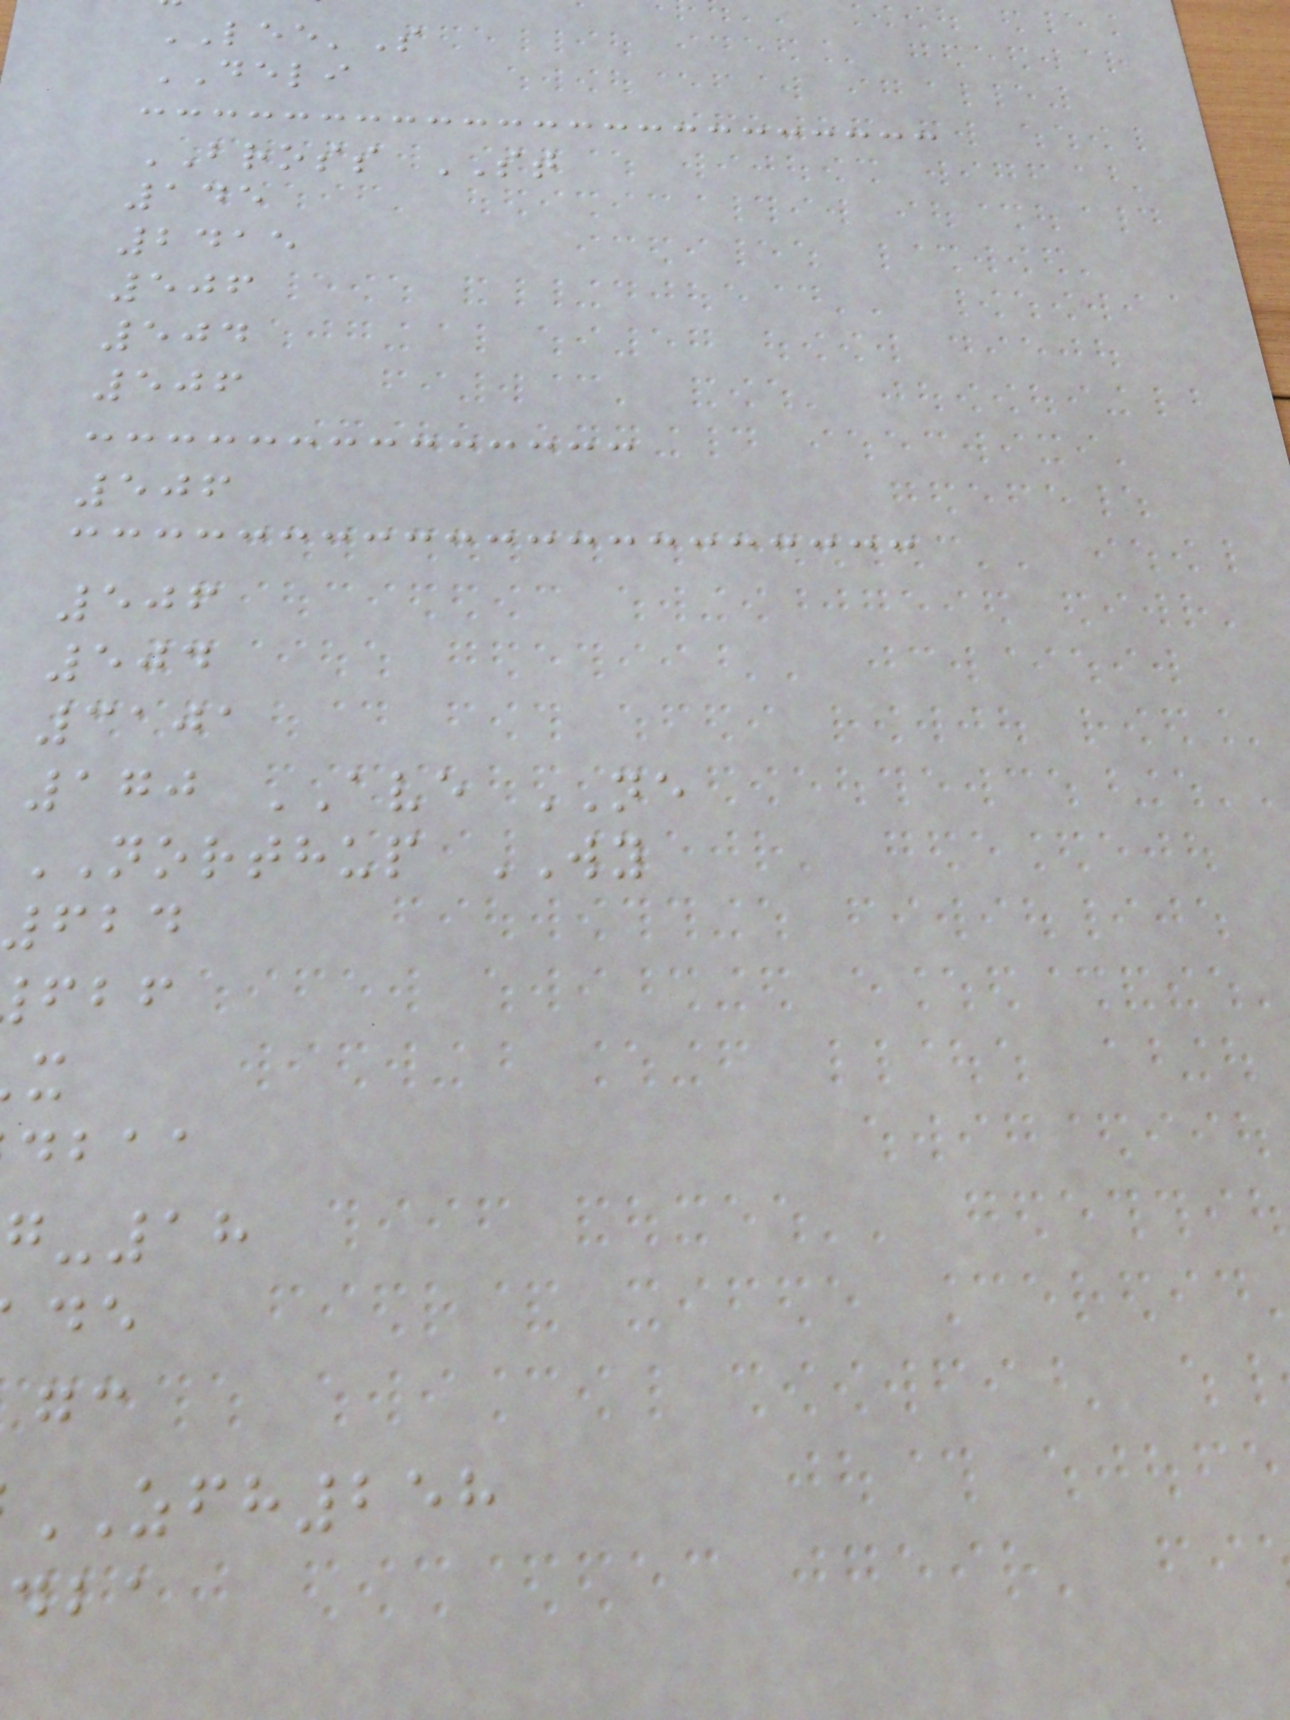LEE'S
DELI
BROSS ST
145
2415
506
504
506
506
506
504
3101
170 AVE NE
NORTHUP WY
624
dbaa
g-18
ZFH258
